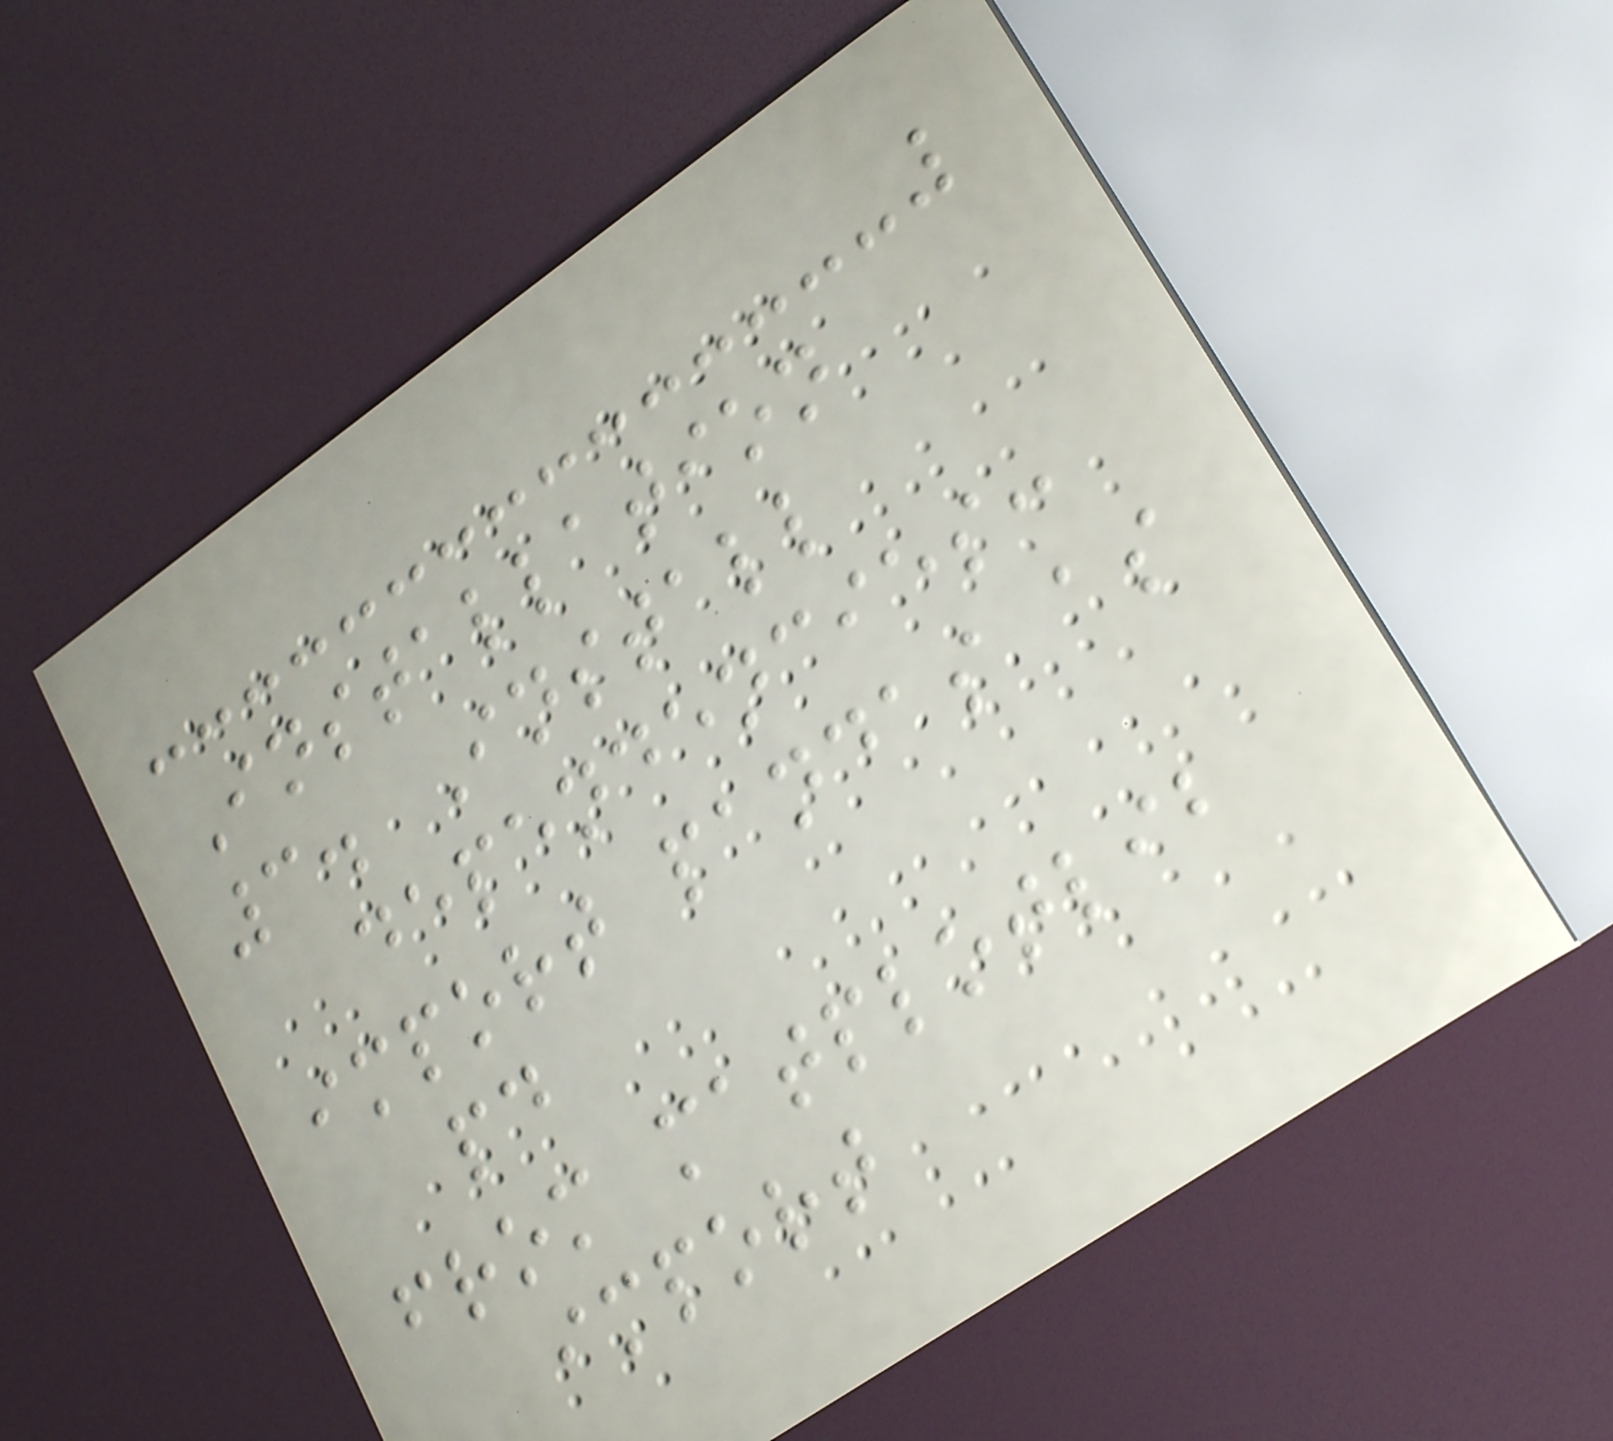Installation
3. Install
dependencies:
import pandas as
pd
from matplotlib
import
